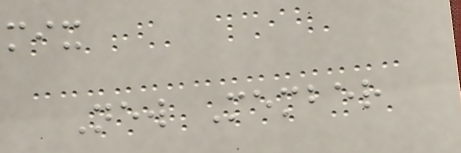mix
New Member
